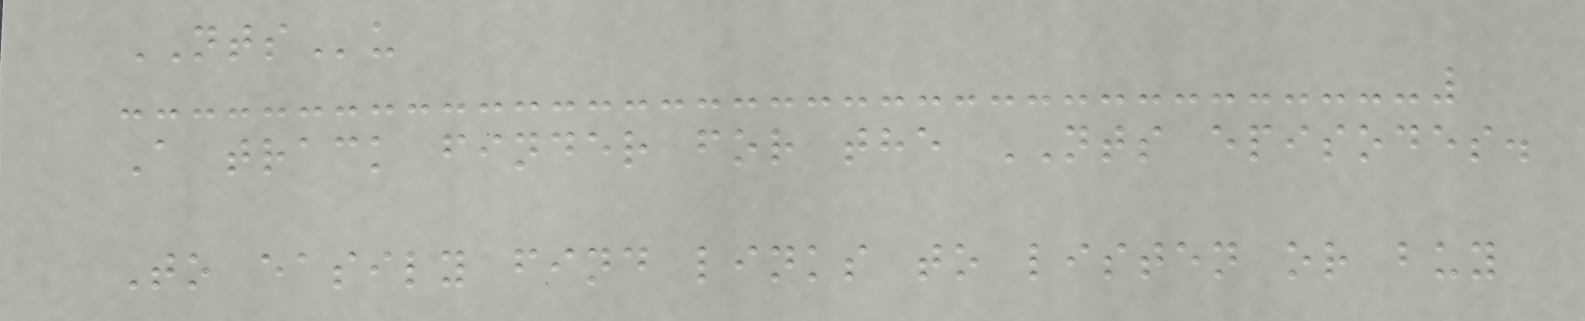NTSu
A track finder for the NTS episodes.
To easily find links to listen or buy
